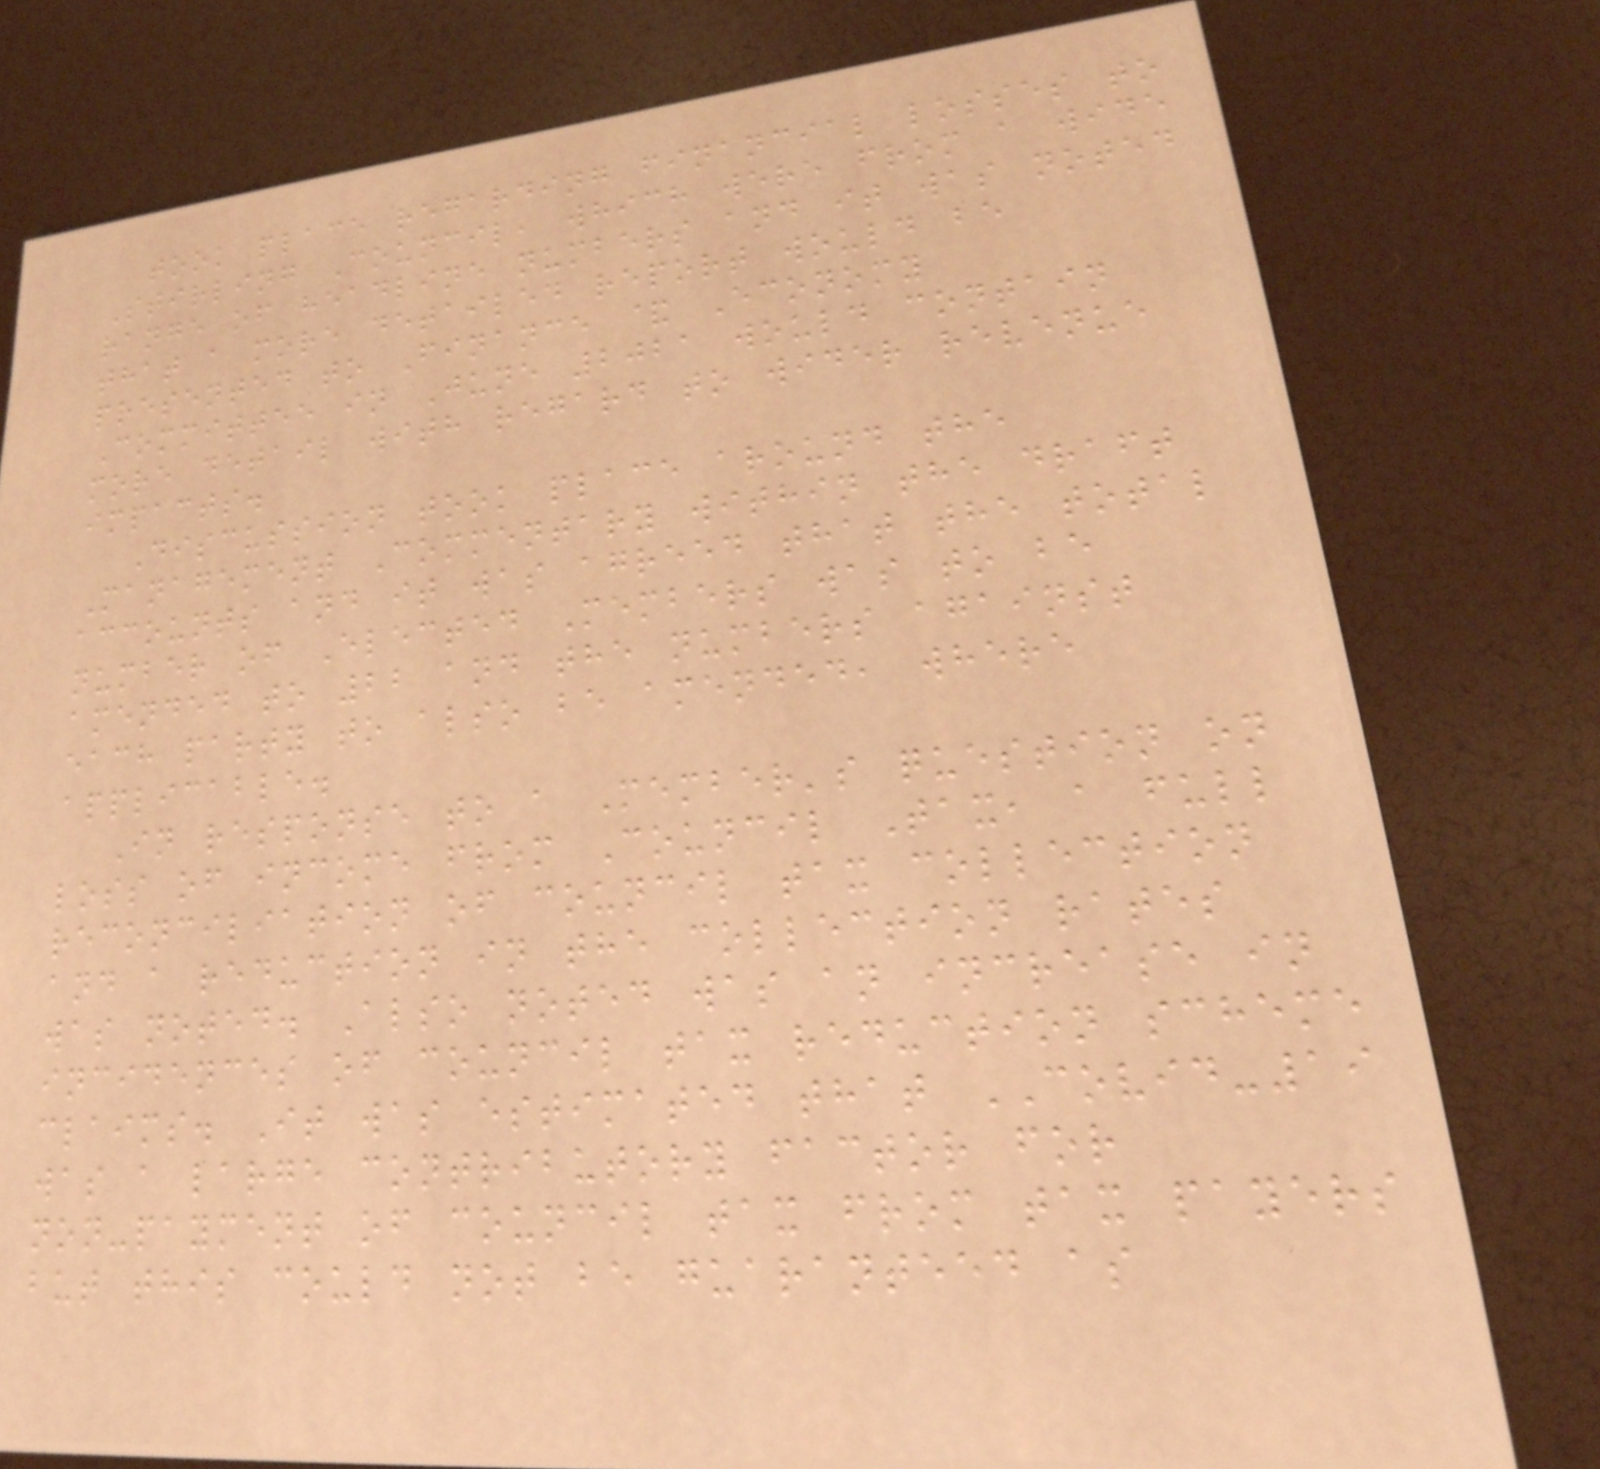took place regarding financial losses to
Stirling Council, which were from a wide
range of headline numbers and it was noted
that a more detailed report would be
presented to Finance & Economy
Committee in June 2021 would contain
more detail with regard to wider revenue
impacts.
Discussion took place around the
Management Commentary within the draft
accounts and it was agreed that the total
number of Elected Members was to be
amended to 22 and the numbers against
each party to also be amended, where
applicable.
In response to a Member's question on
loss of income from Council Tax, a full
reconciliation of council tax collection
and a reduction in the collection rates
was noted. Also noted was an increase in
incidences of council tax reduction scheme
claims. It was estimated that COVID-19
was a large contributory factor for
non-payment of council tax from tax payers
but this could not be guaranteed as
